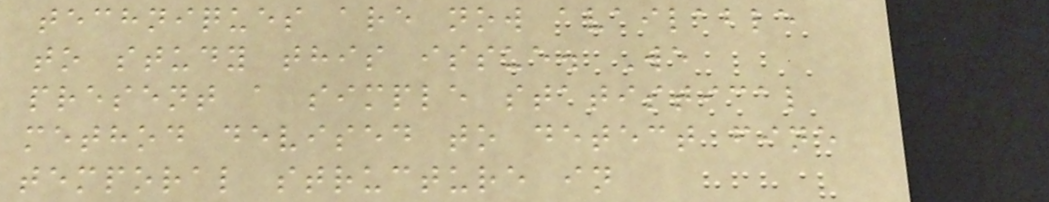techniques are now available
to study this issue. We
present a simple statistical
method devised to detect fine
temporal structure in
